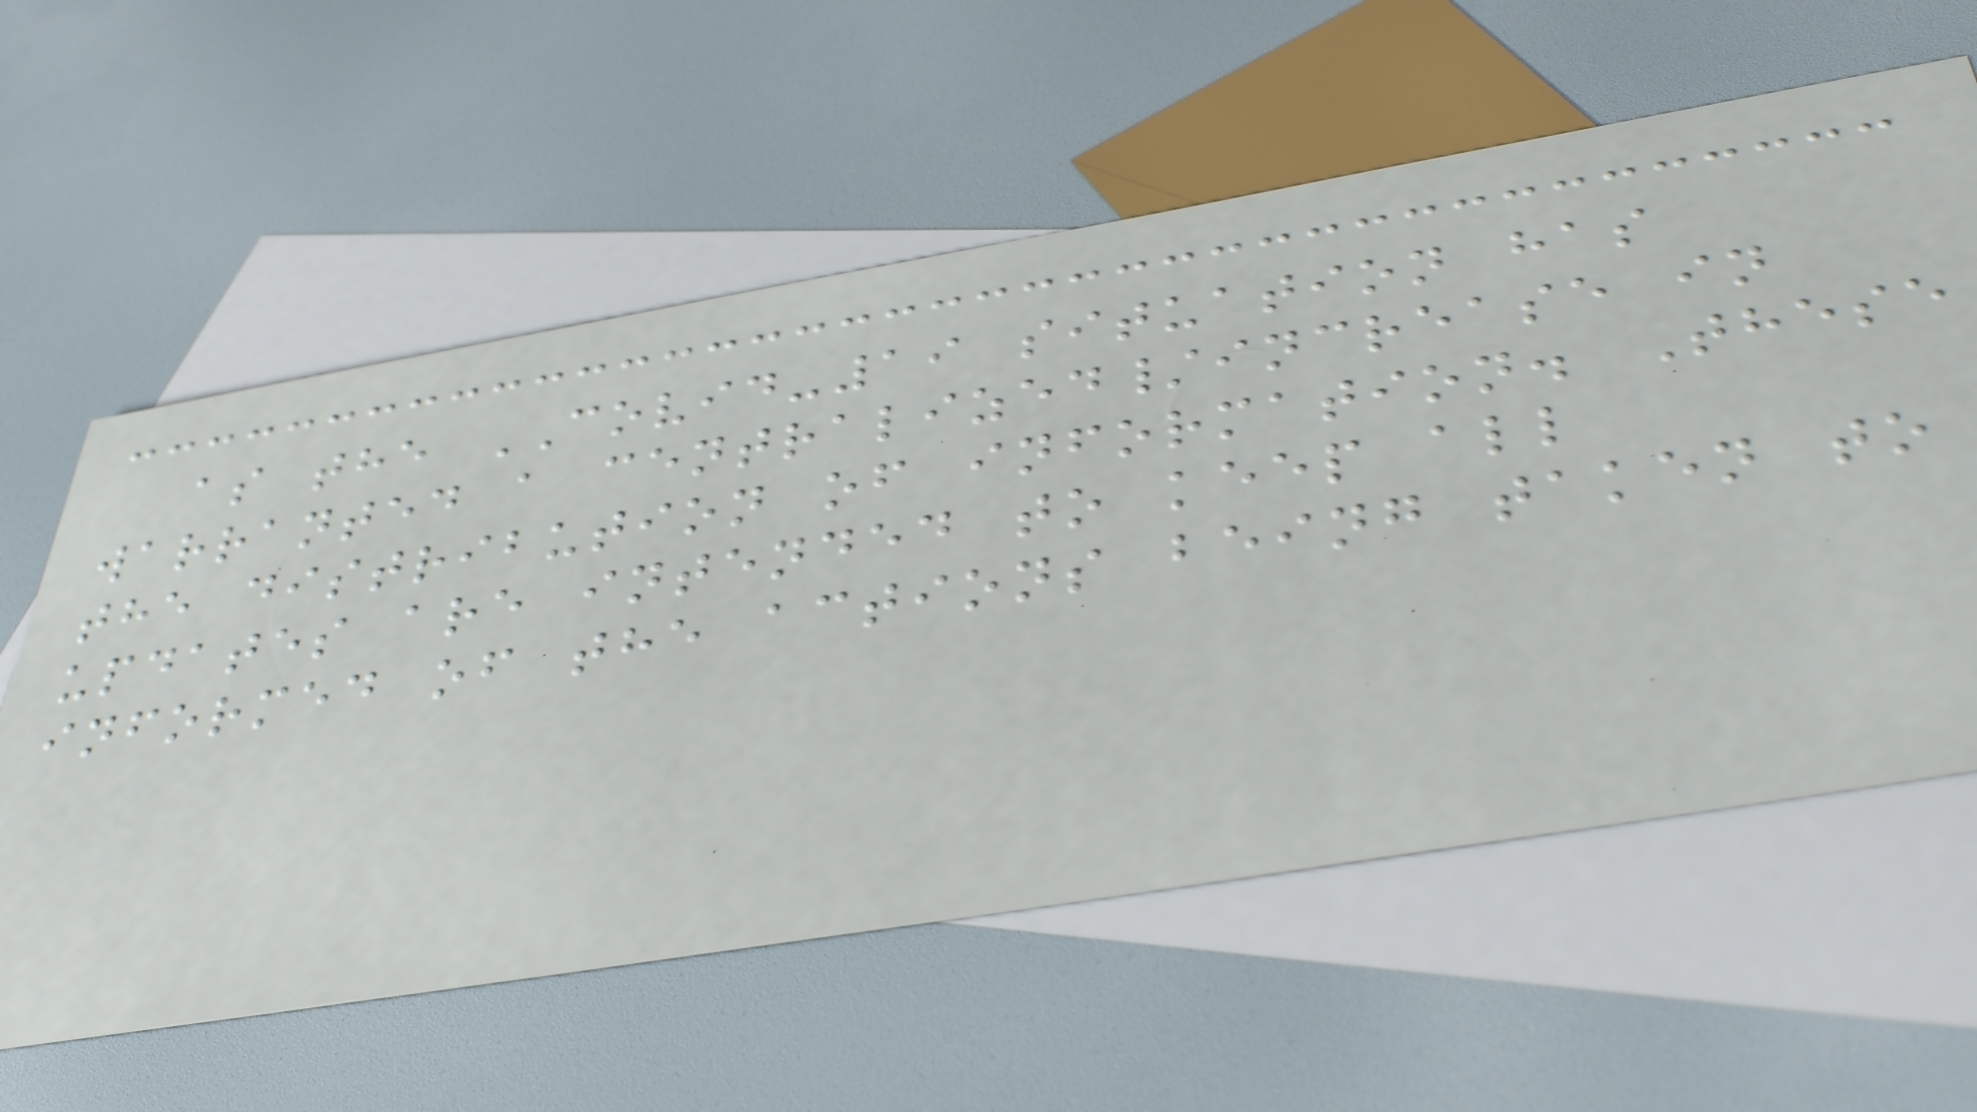as the COVID-19 situation has
warranted a centralized/increase in
the distribution of information. These
updates are intended to keep all
informed of the actions being taken to
